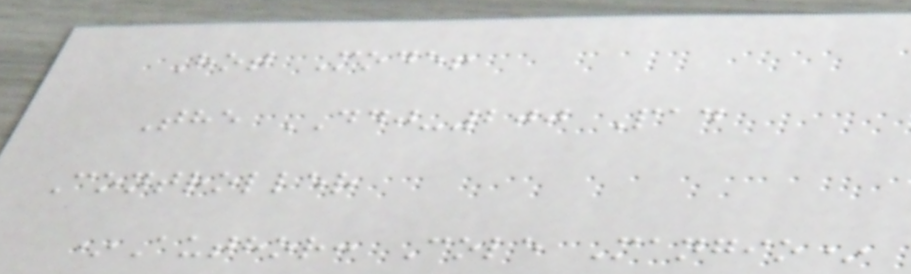Hot Mode!
The DDJ-200 Pad
Controller
*Author: Cole Mangio*
